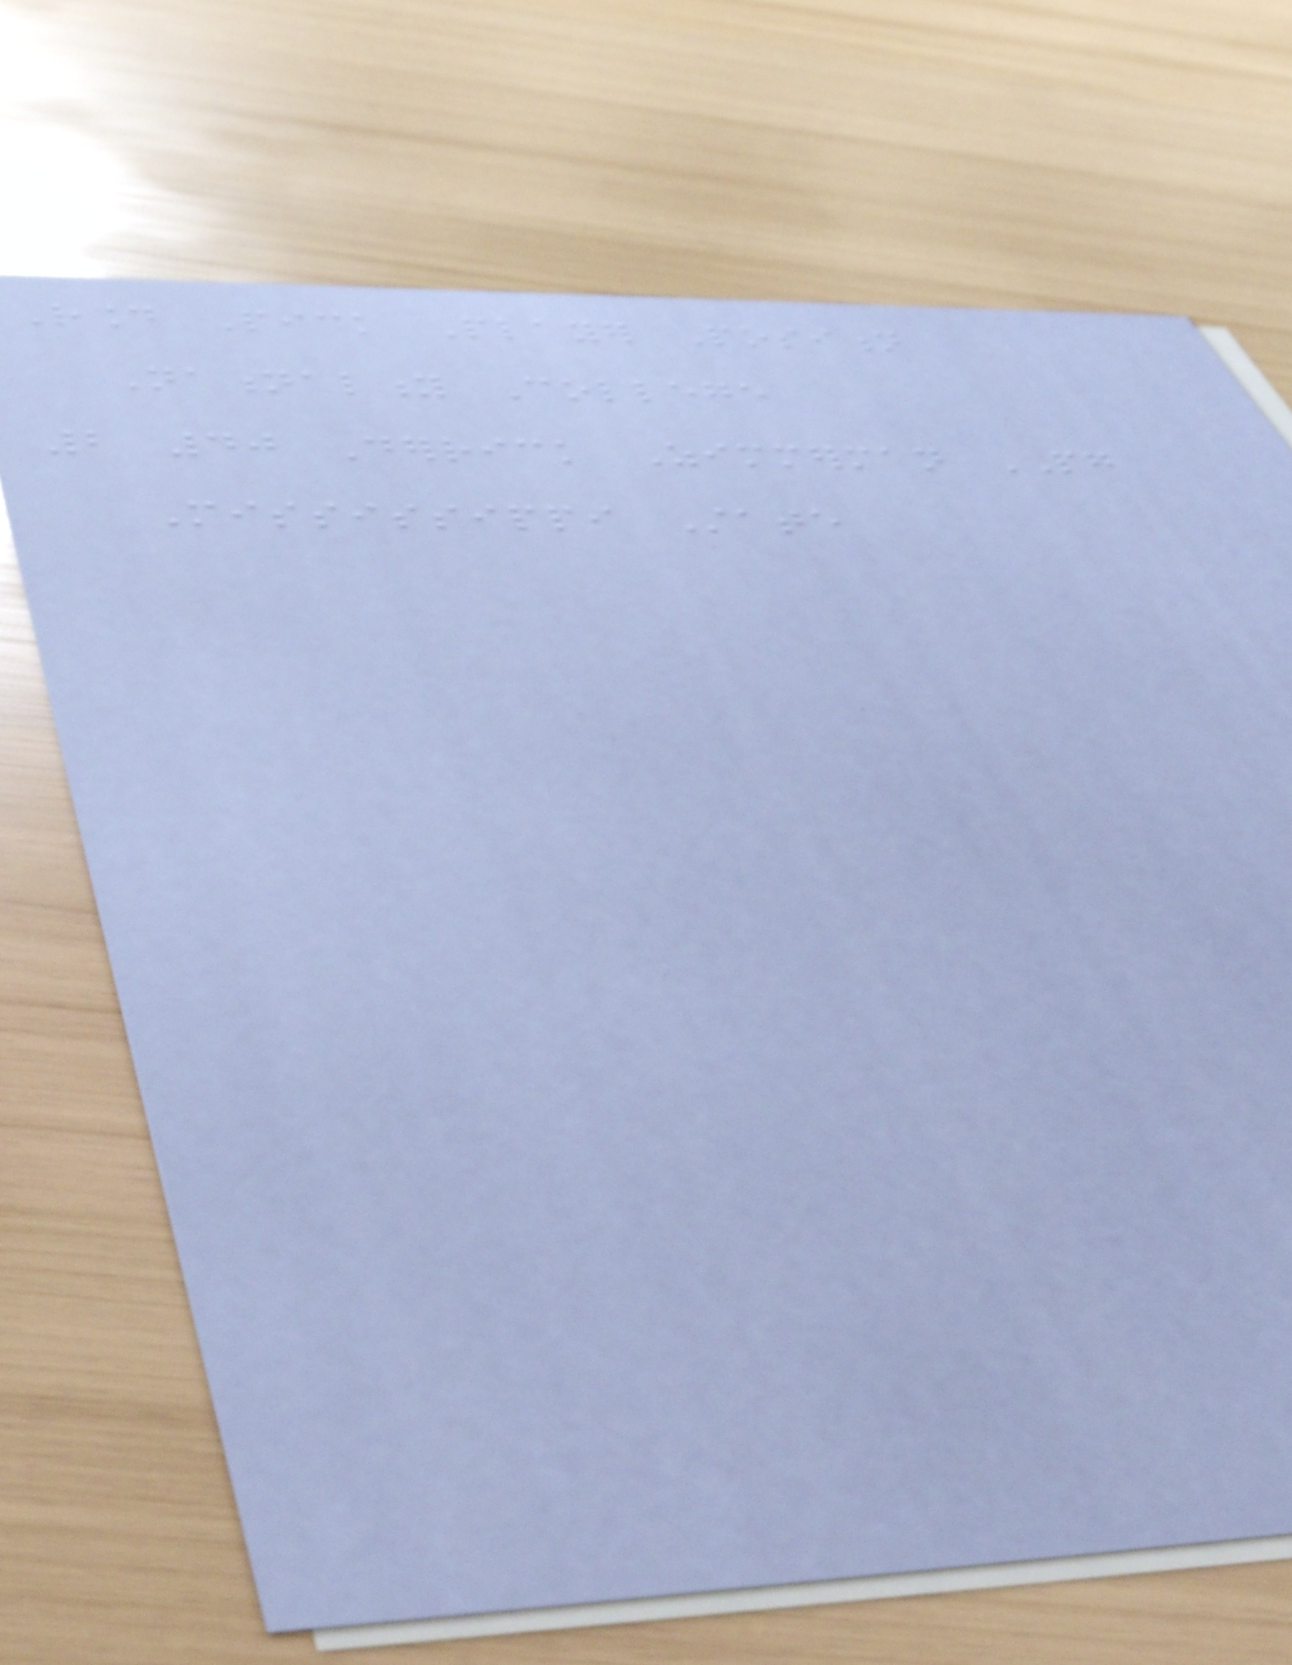Round Pick Player Position
Nationality College
2 40 Derrick Zimmerman PG
Mississippi State
